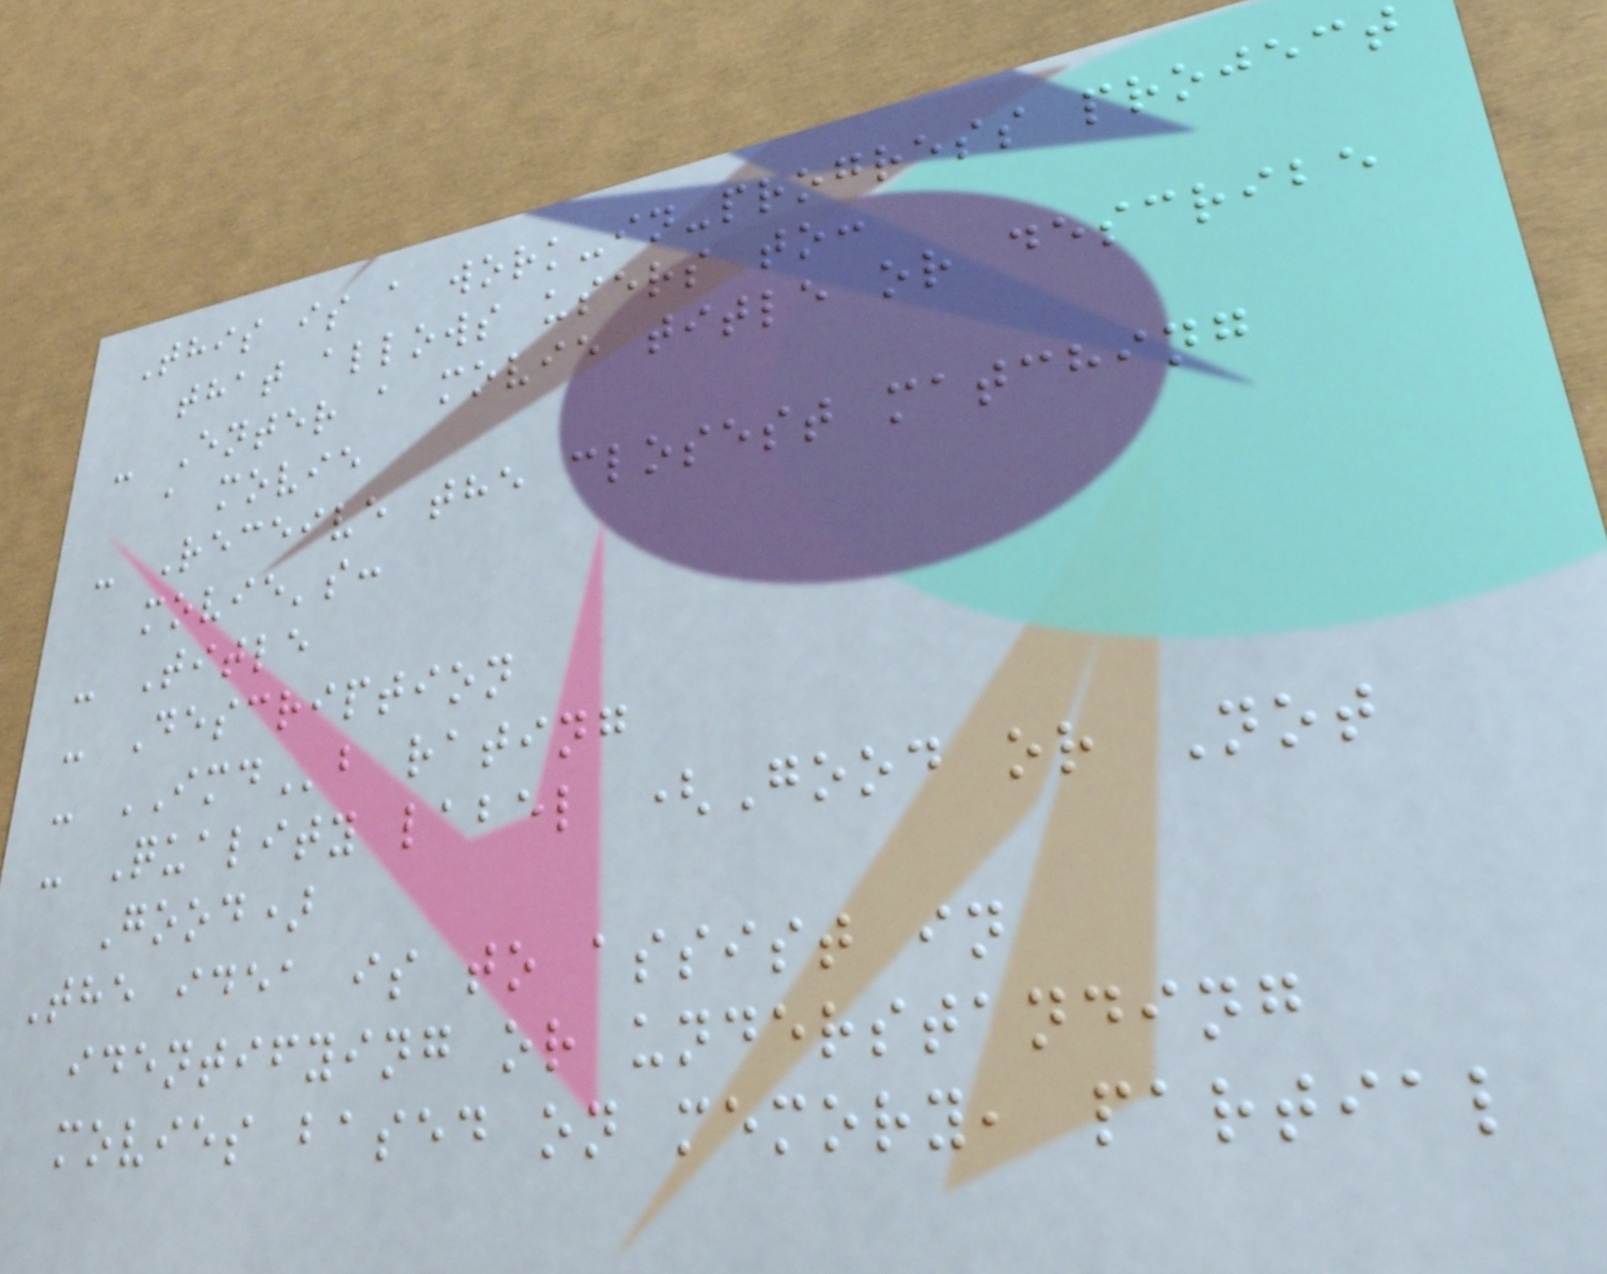This is a work-in-progress project
that allows users to:
- Enter a movie title or describe
a movie
- Receive the closest matching
movie's:
- Title
- Description
- IMDb rating
- Quality label (Good or Not
Good)
The idea is to assist in
identifying or understanding
movies based on memory, partial
